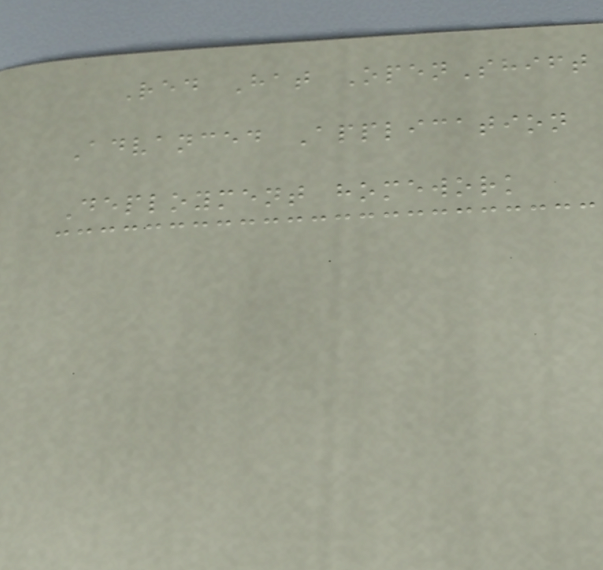Red Hat OpenShift
Advanced Application
Deployment homework
